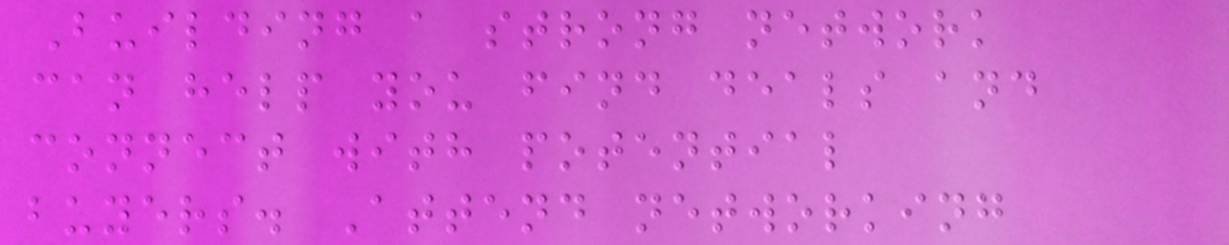Building a strong network
can help you find deals and
connect with potential
buyers. Attend networking
